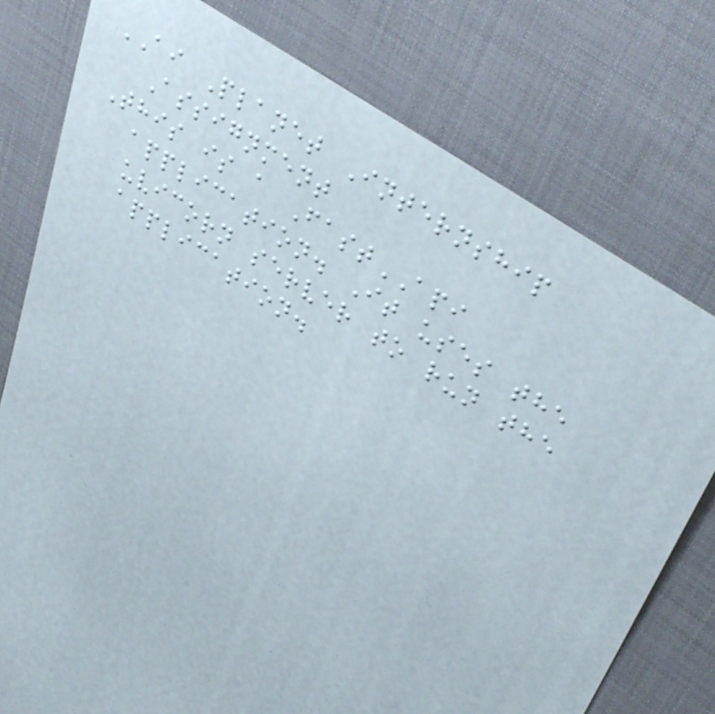AI Planet Internship
Assignment
This is a FastAPI
application. It uses the
uvicorn server to run the
application.
